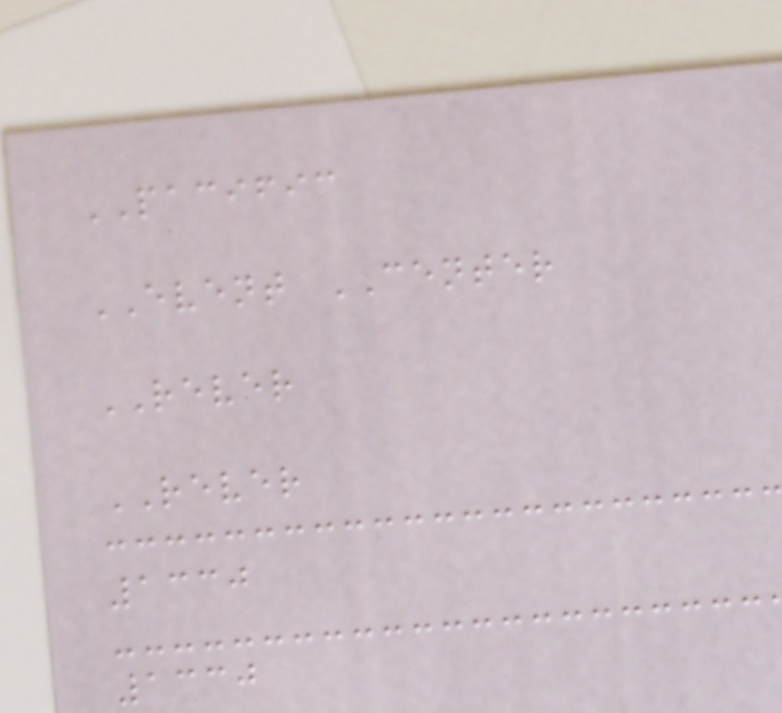PACIFIC
EVENT CENTER
REVER
REVER
1330
1330
